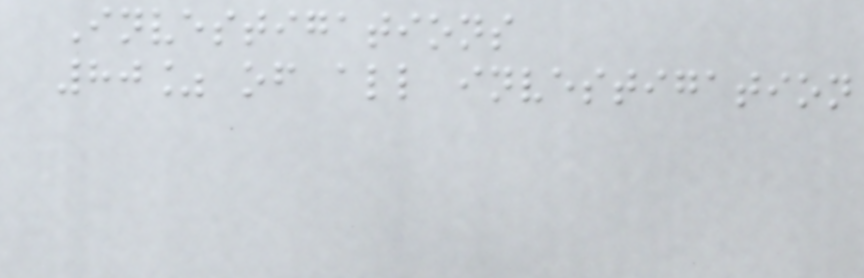Investigations
80% of all investigation
